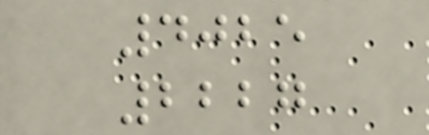4025
2227
